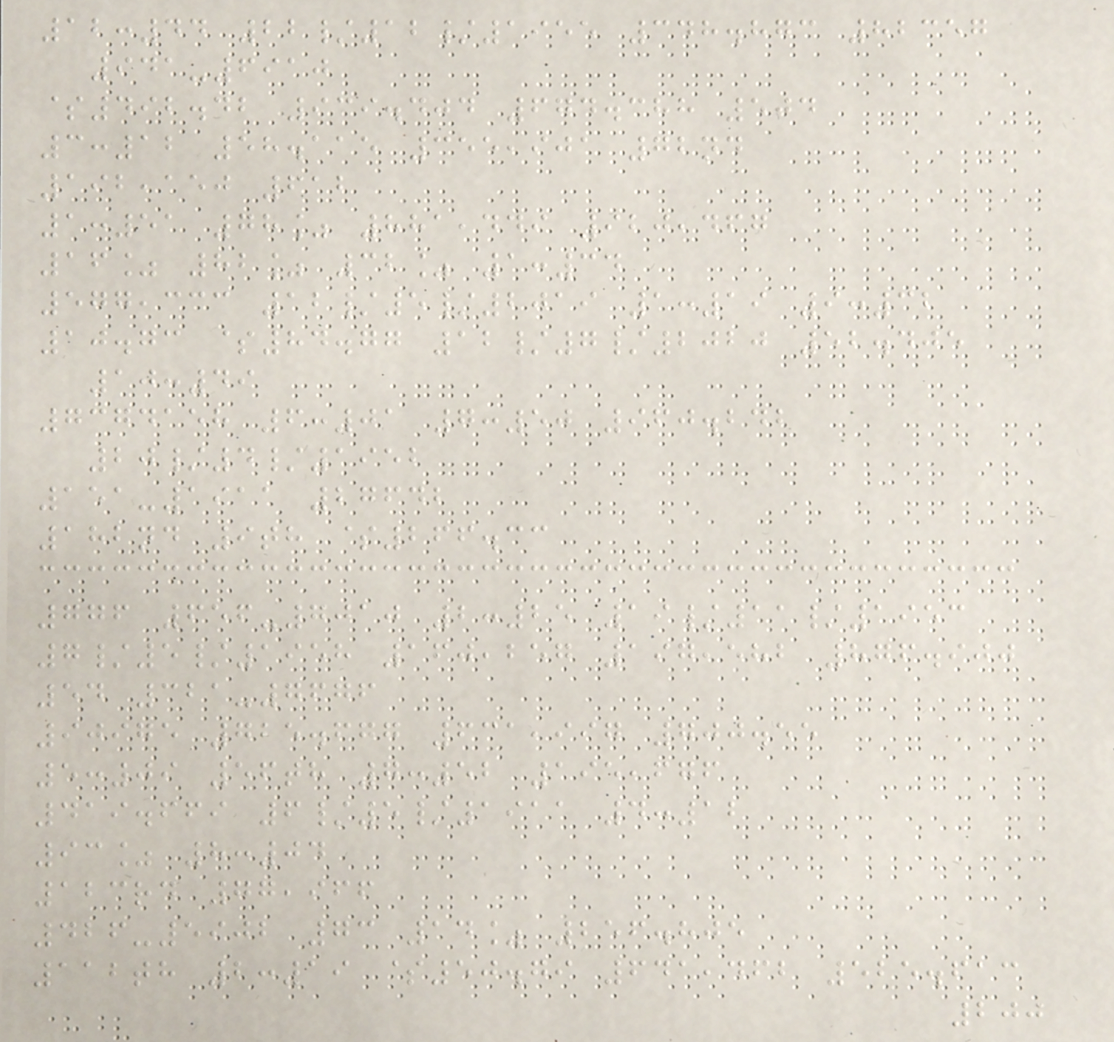12:44 22/12/1955 348.873 82357
941-6910
$492.42 939.404 674.388 504
3:12 58.115 355,901 72nd
192,150 612
1:51 78% 881,449 920,467
16% 82% 32% 1:34
577,333 12/5/2019 1:19 9:32
10.73 $84.77 12/7/2020 52.405
10:49
7374158 6:01 7:50 960.242
20/4/1952
151-1911 27642
182nd 9th $266.33
776 656-7010 2:25 19/11/1953
7/5/1958 160,257 197,582 876.900
54 321-7676
90975 725.677 631,997 700.55
5:09 56th 7:52 195,676
419.669 6/5/1911 4:12
93% 8:04
123rd 77,966
426-5902 73 14% 256.805
112th 2:19 $50.79 641,462 525.613
200
